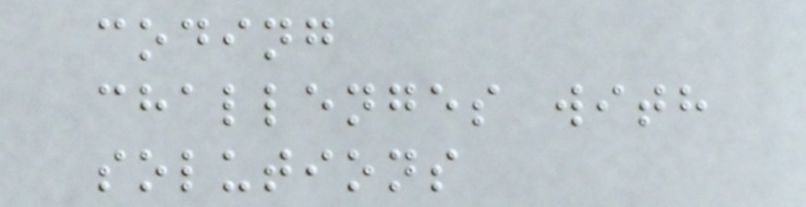coding
challenges with
solutions
